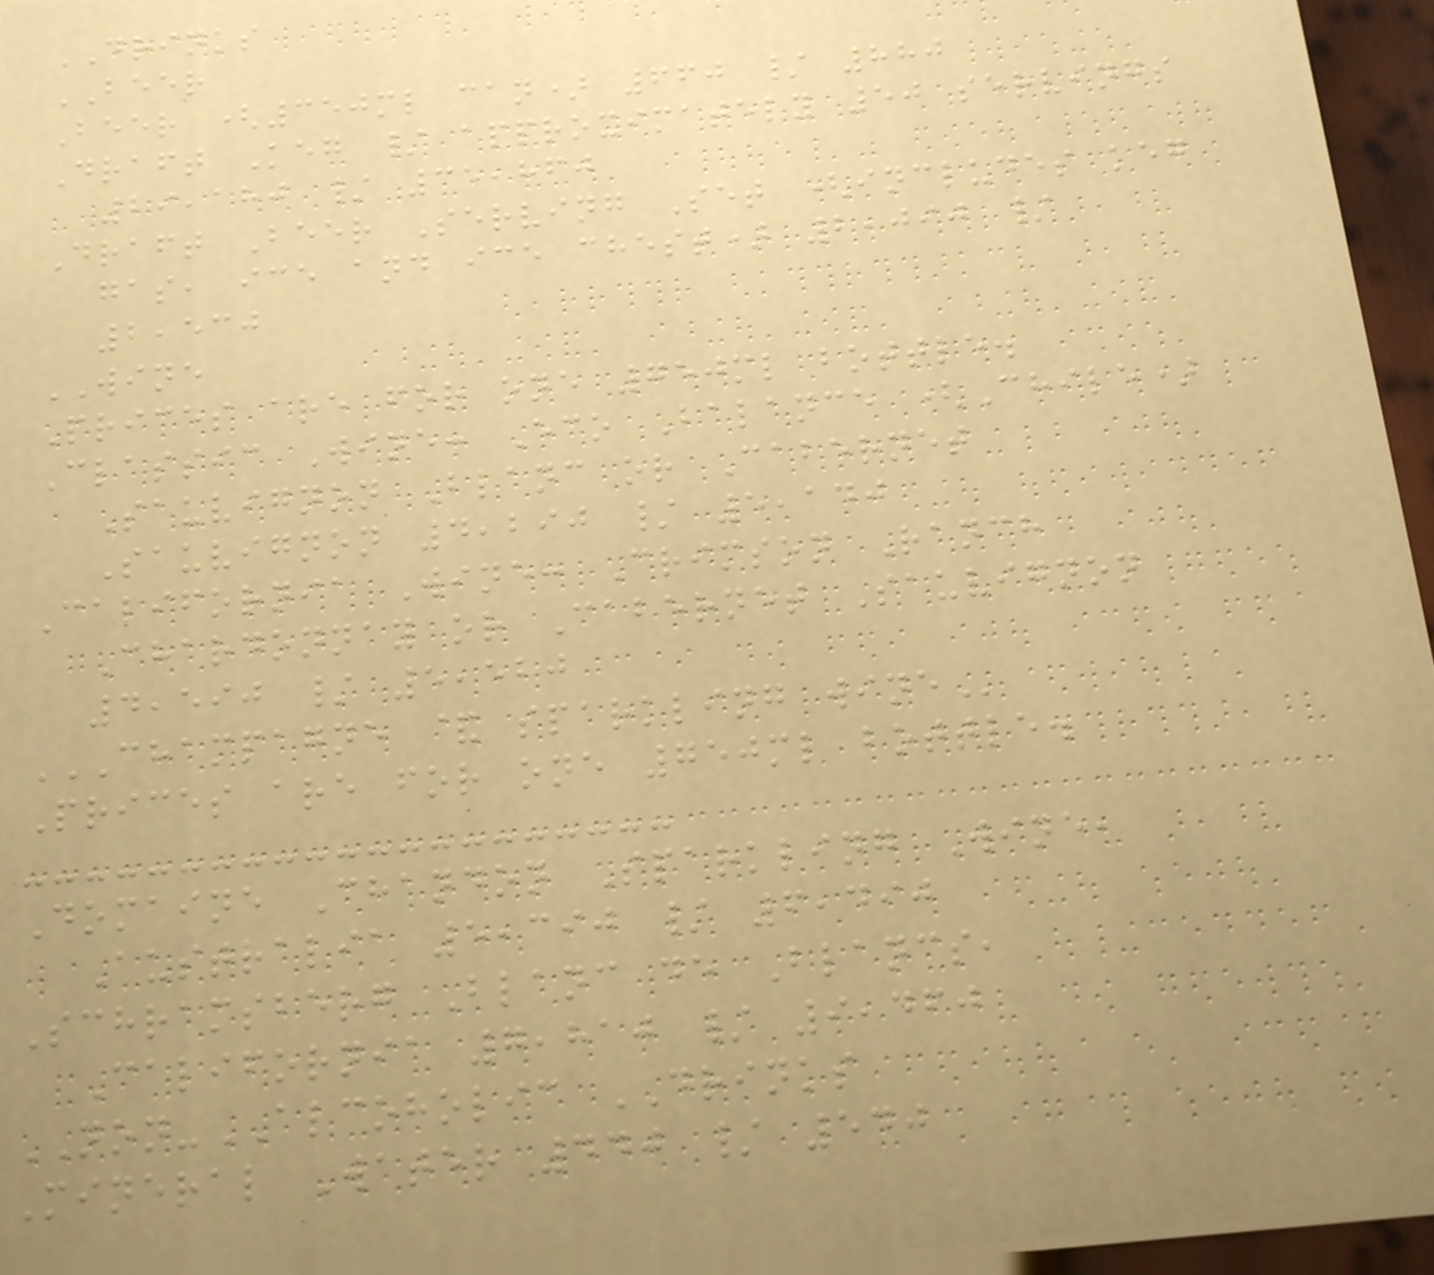DRINKS
BEER
Beer (350ml can) 660 / 880
Draft Keg / approximately 50 servings
29,180 / 35,860
Draft Beer Serving Set (includes keg
gas, ice and ice chest) 2,090 /
2,530
WINE
Prices are for one 750ml bottle.
Classic Wine: Eco Balance (Chile)
Sauvignon Blanc or Cabernet
Sauvignon 4,290 / 5,140
California Wine: Crimson Ranch
Chardonnay or Cabernet Sauvignon
4,590 / 5,520
CHAMPAGNE & SPARKLING WINE
Prices are for one 750ml bottle.
Domaine Chandon Sparkling Wine,
Australia 5,390 / 6,490
Schramsberg Blanc de Blancs,
California 7,810 / 9,460
NON-ALCOHOLIC DRINKS
Mineral Water 440 / 540
